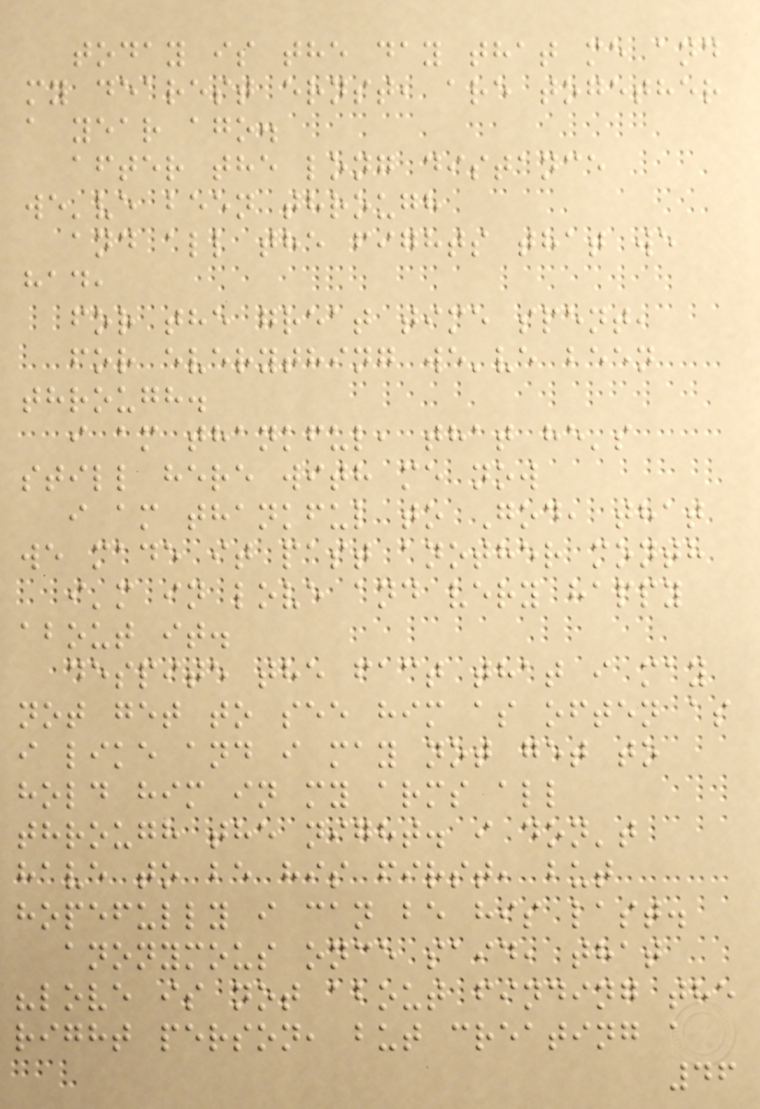today is the day that me and
my dearest ernst, are together
a year ago.
after the long distance
we've been through
and all the fights that we
had,
for the great time spent,
for everything we've been
through.
i am thankful, that he's
still here with me now
i am thankful to God, that
we made it past another month
i'm in love and very happy
about it.
despite the fact that i may
not get to see him as often as
i like and i may not get to
hold him in my arms all
through the night. i don't
have to be his first, but
hopefully i can be his last.
anonymous once said, that
"love is not about finding the
right person, but creating a
46
